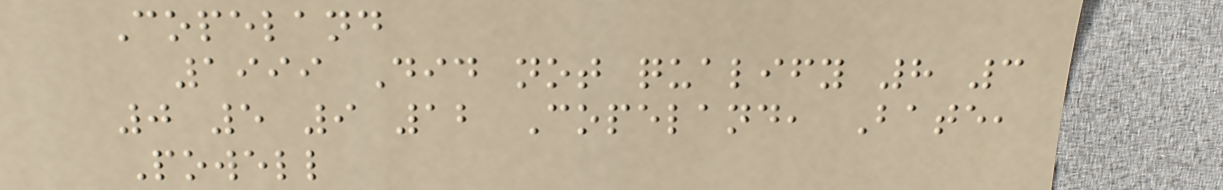Copeland
1999 Did not qualify 8 3
0 5 9 12 Copeland, Bate,
Powell
